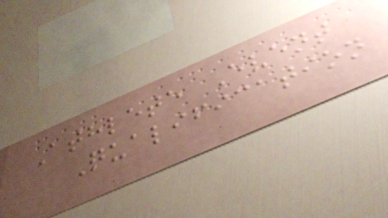Athlete Event
Qualification
